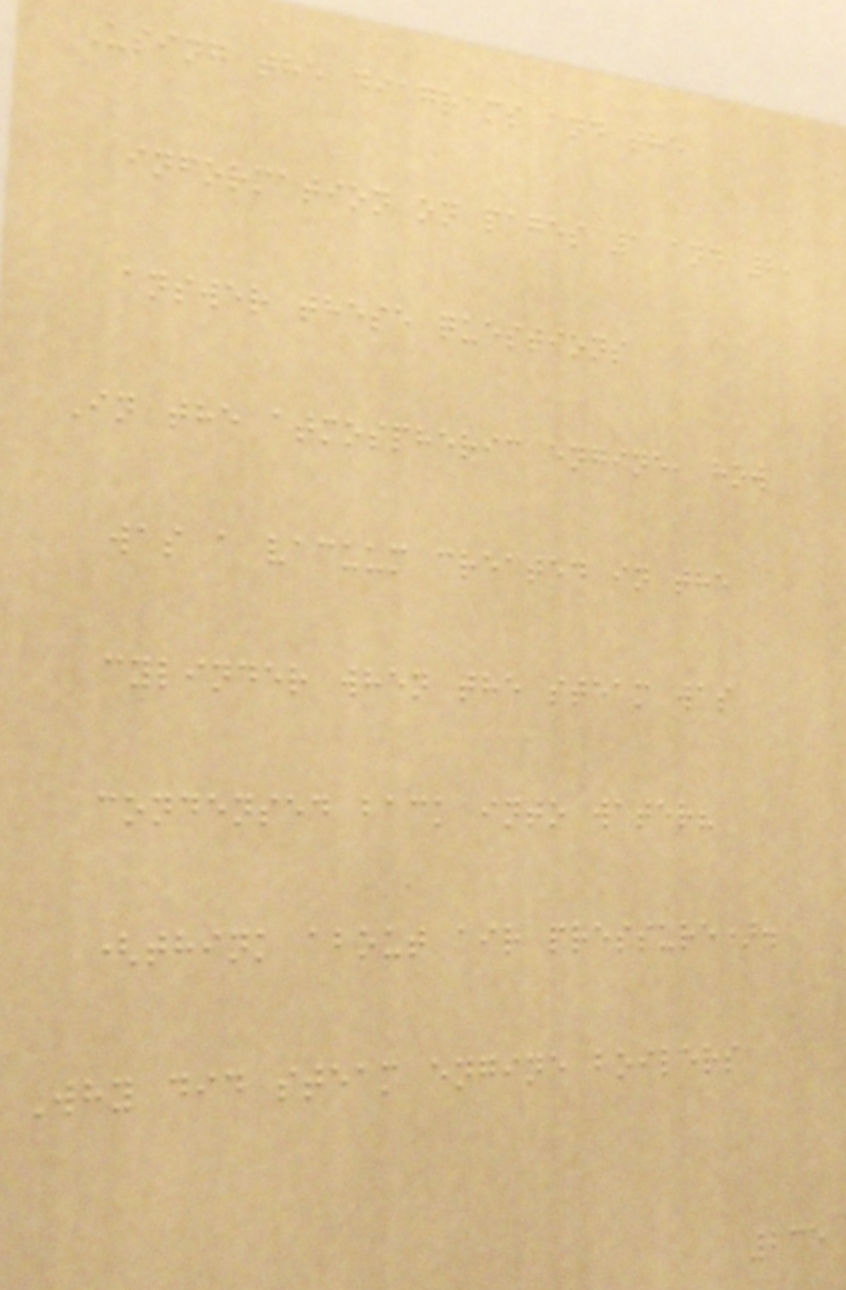Using the diagrams and the
information on pages 1 and 2,
answer these questions
In the atmospheric engine, how
was a vacuum created in the
cylinder when the steam was
condensed back into water?
(think about air pressure).
Why did steam engine boilers
235
